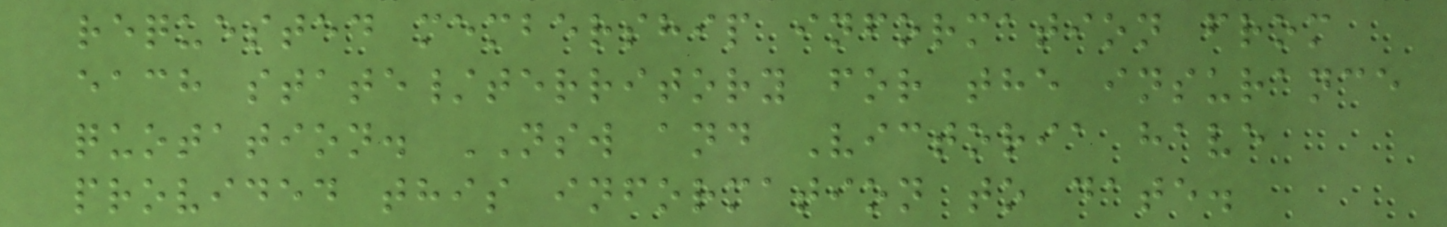requested membership information from
each state/territory for the insurance
quotation. NSW and Victoria have
provided this information to date.
